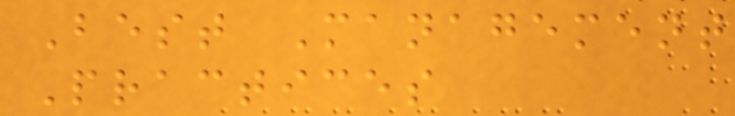Best Management
Practices
